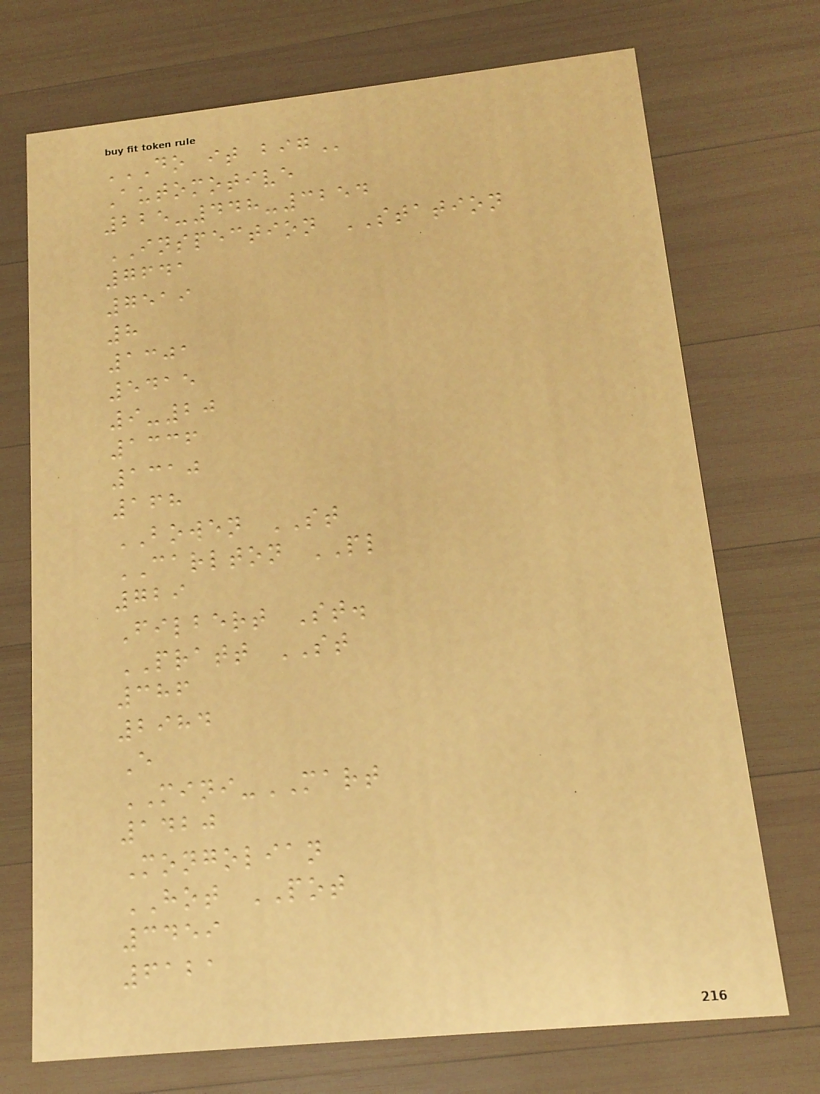DO IT BIG
Automotive
225-448-3254
INSPECTION STATION
7641
7519
8
1301
5415
9-20
1336
1310
168
BOWEN ST
CARLTON PL
729
Filbert St.
PRATT ST
386
2984
E
MINI-MART
1420
Mongolian
HOT POT
3459
6121
